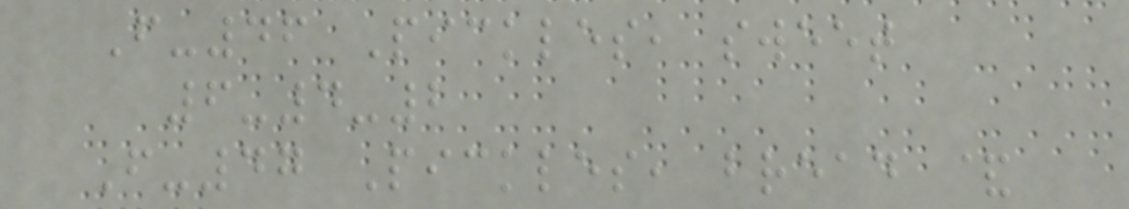F-46 Pickles, sweet
6-4-2
F-47 Pickles, bread &
